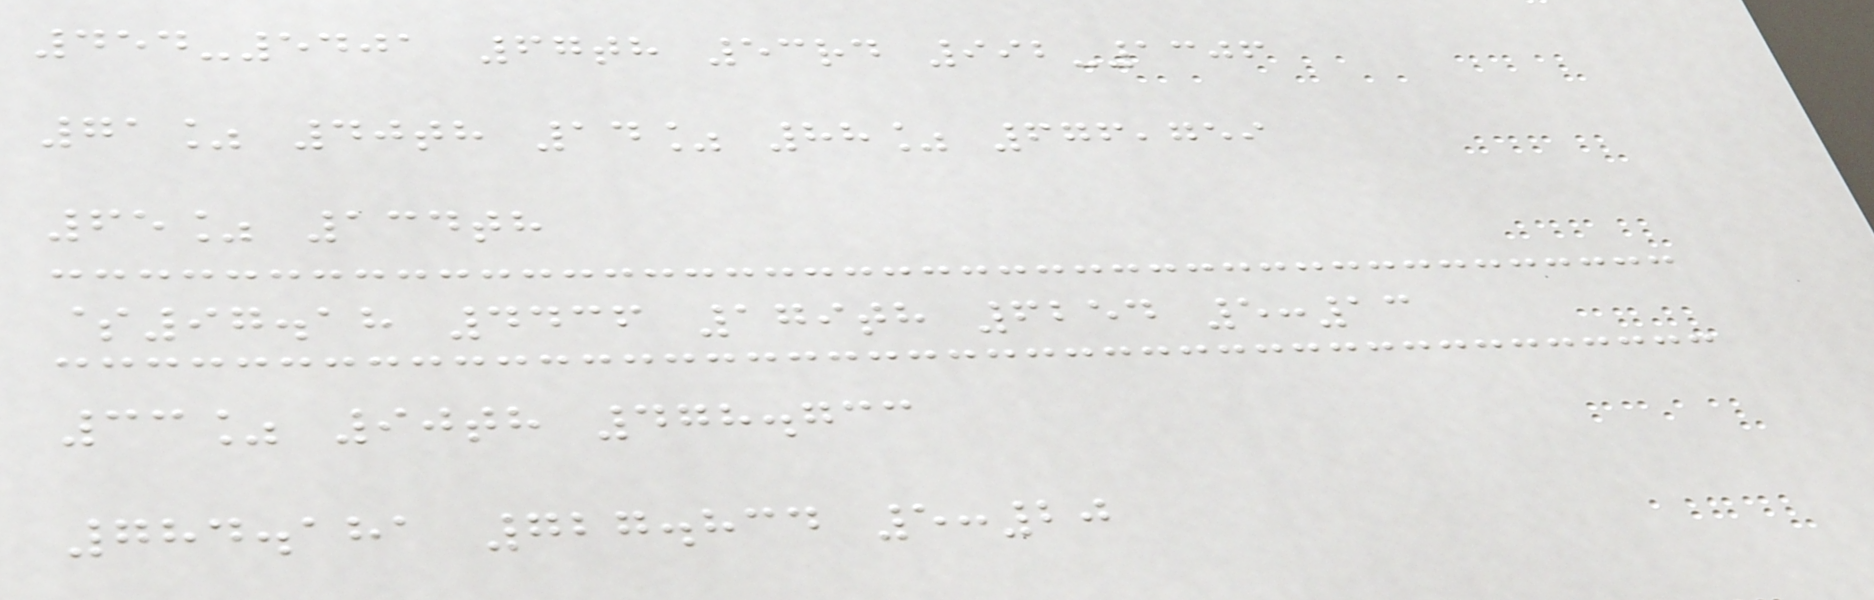454-5401 67th 53rd 992-1306
71% 40th 14% 88% 676,759
65% 134th
$97.18 4436 179th 6254 5:13
33% 90th 478.733
784.181 727.834 5:20
